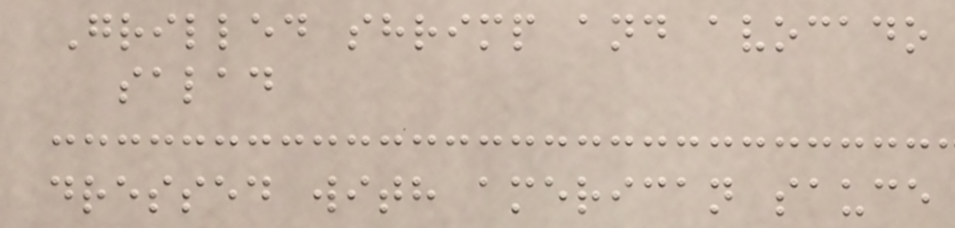Grilled shrimp and avocado
salad
dressed with american sauce
